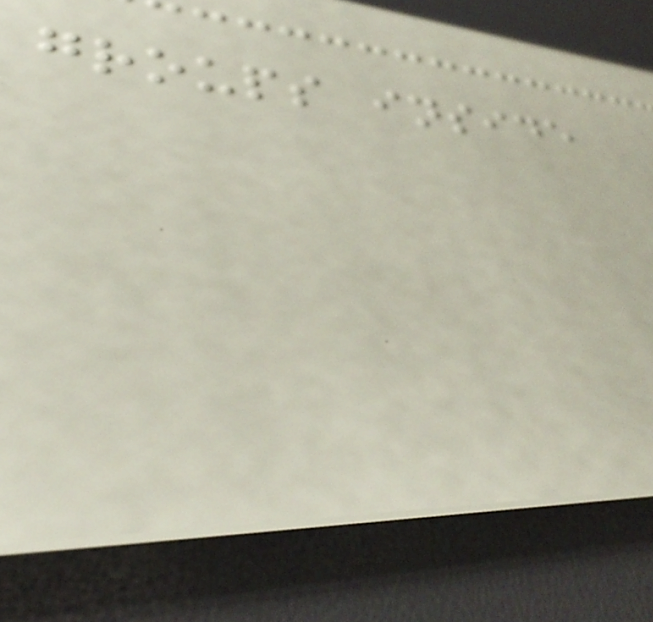groups inside
